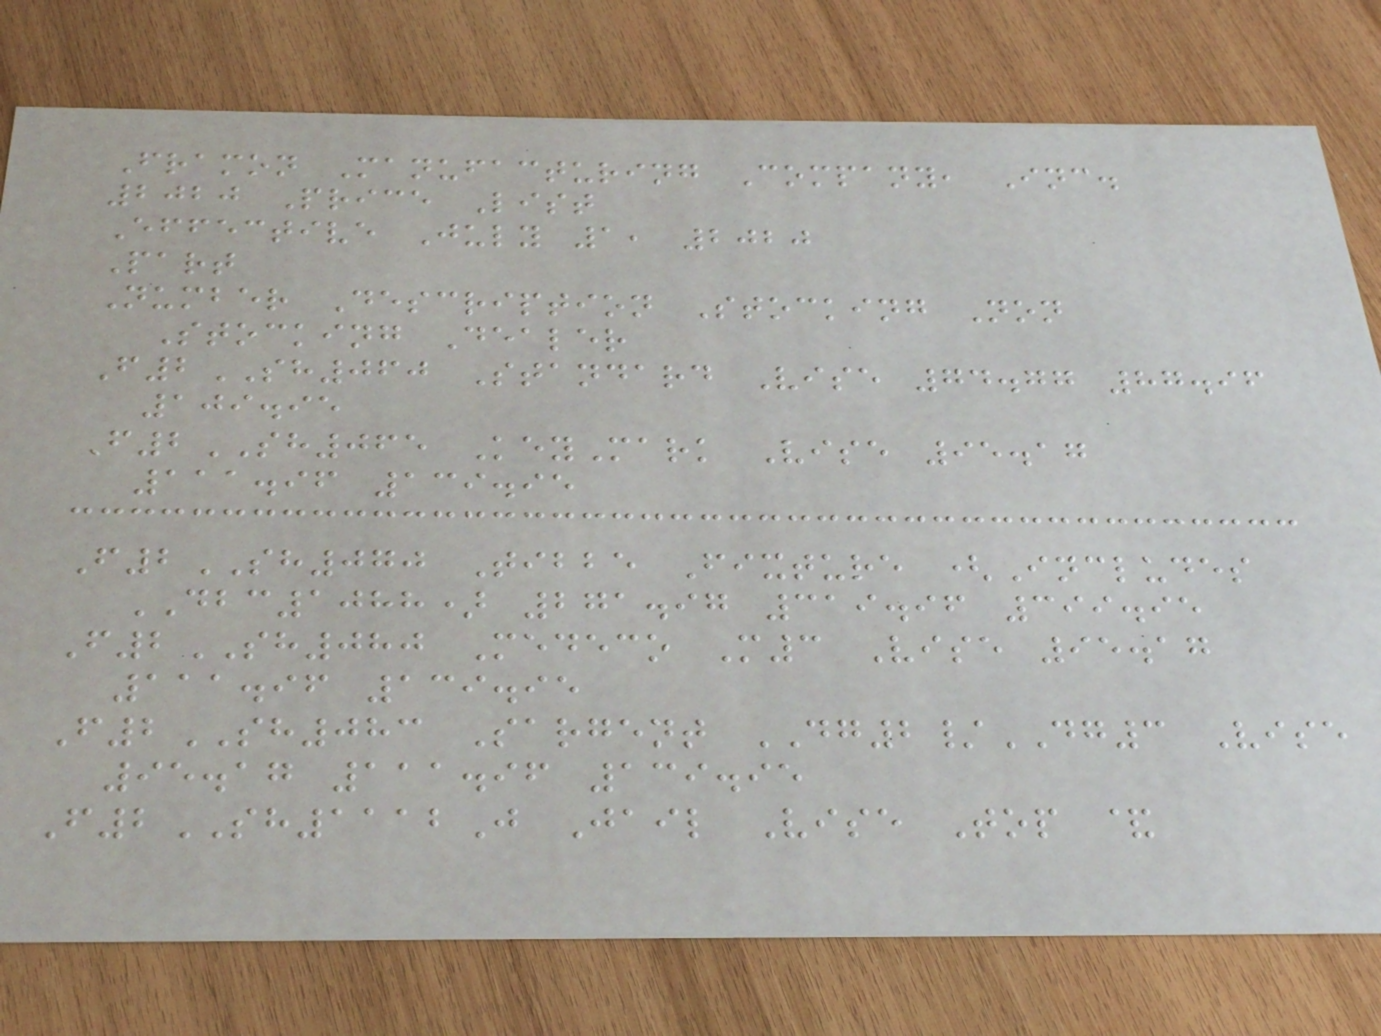Framon Manufacturing Company, Inc.
2020 Price List
Effective July 1, 2020
Part
Number Description Stocking Non
Stocking Dealer
F2SH060 Standard Vise 74.77 87.96
109.95
F2SH065 KeyMark Vise 95.17
111.96 139.95
F2SH070 Tibbe Fixture (Includes
DBC1088) 271.97 319.96 399.95
F2SH080 Medeco M3 Vise 95.17
111.96 139.95
F2SH083 Sargent DG2/DG3 Vise
95.17 111.96 139.95
F2SH1112J Jail Vise Top &
